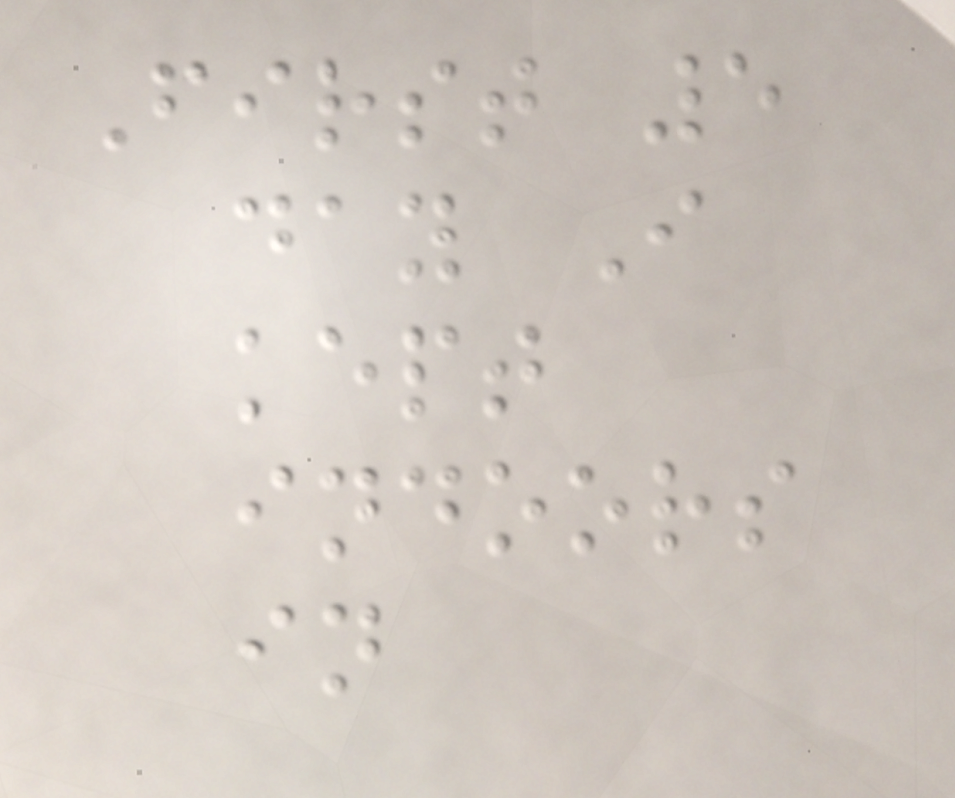First 5
day I
kept
indoors
in
